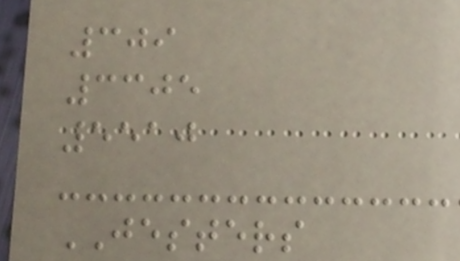309
3305
5510
JESTERS
